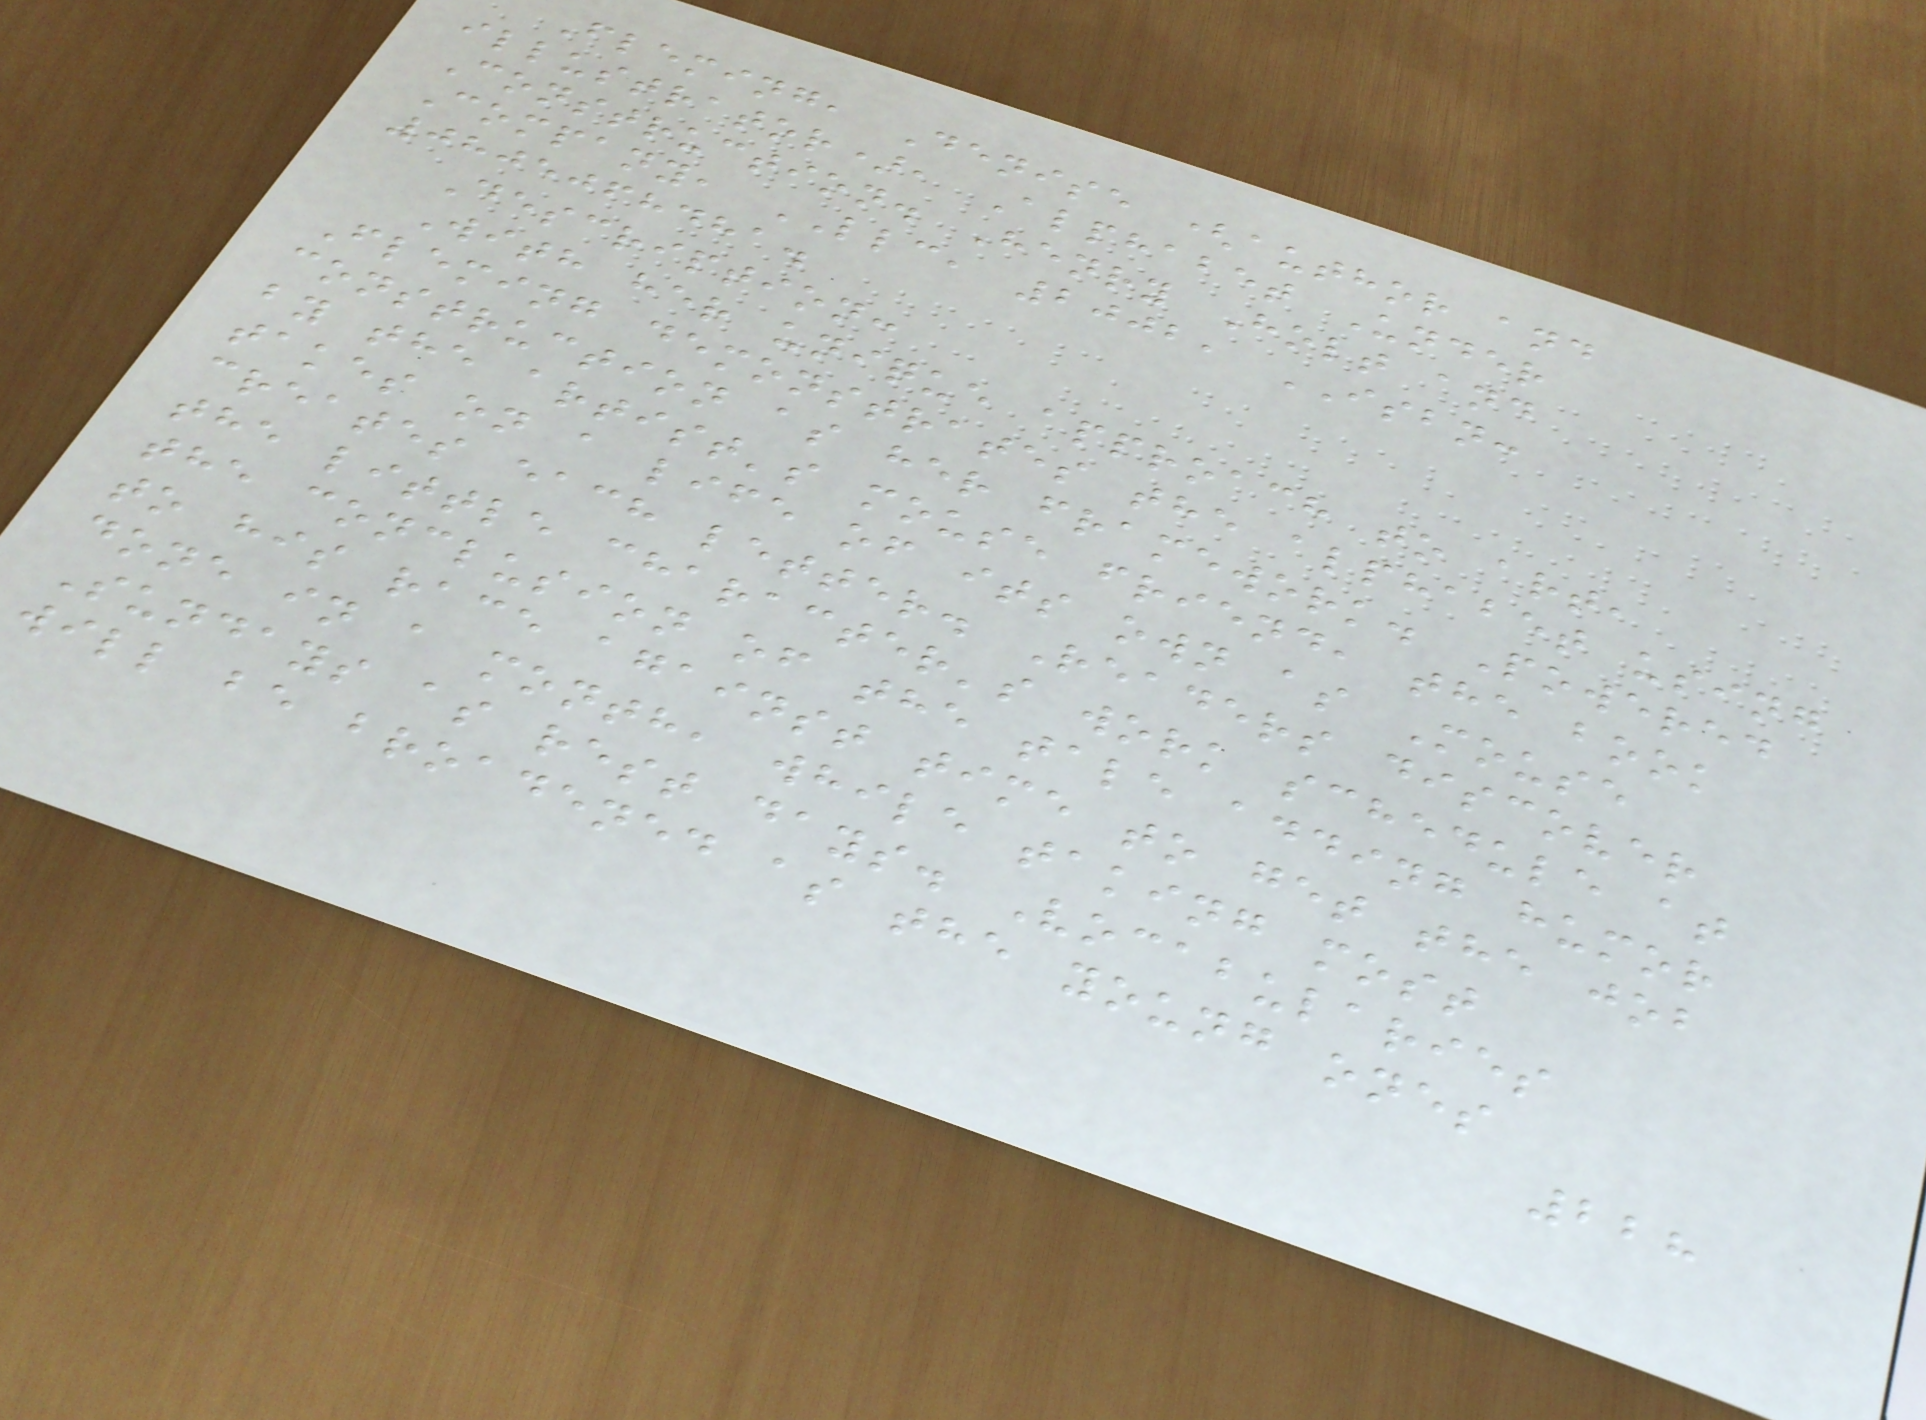Fleming, Denise (author and
illustrator), Alphabet Under
Construction. Henry Holt and
Company, LLC, 2002, ISBN:
0805068481.
Description:
With her unique approach to art,
Fleming demonstrates the alphabet using
construction as her framework. Powered
by the artist's mouse friend, the book
takes on a life of its own as Mouse
creates each letter. Readers discover
the little character's work schedule at
the conclusion of the tale adding humor
to his race against time to get the job
done in a month, while taking most
Sundays as rest days. Vocabularies
will be broadened as the young ones
228
